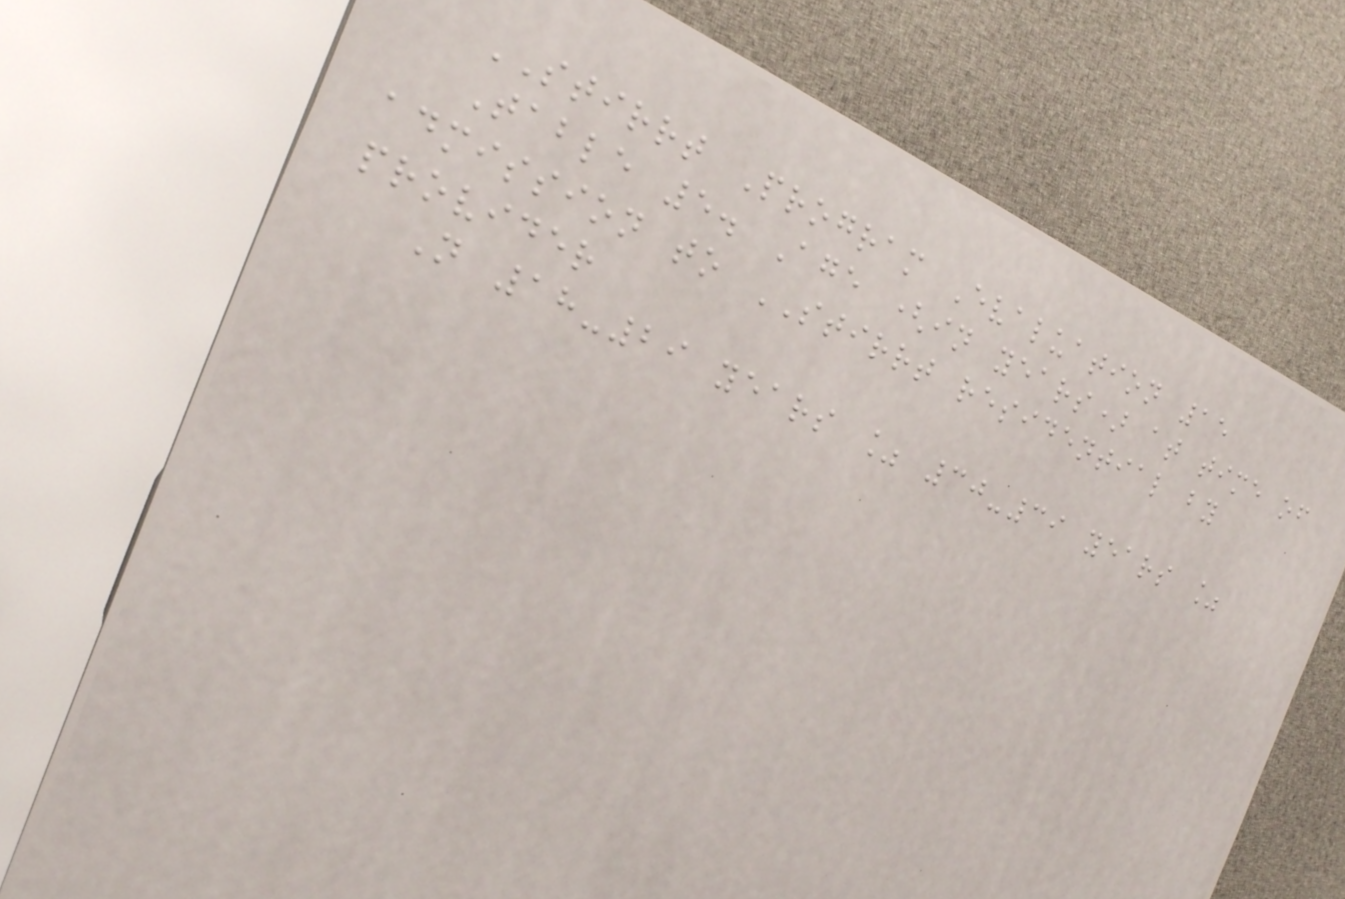STIRRT Program Evaluation 15
Table 5. Age (in years) at time of
admission to STIRRT residential by
provider
N 18-29 years % 30-39 years %
